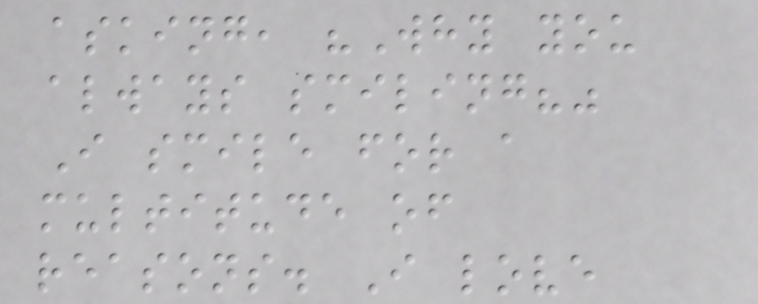asking, "Why you
always smiling?"
I smile for a
multitude of
reasons. I love
